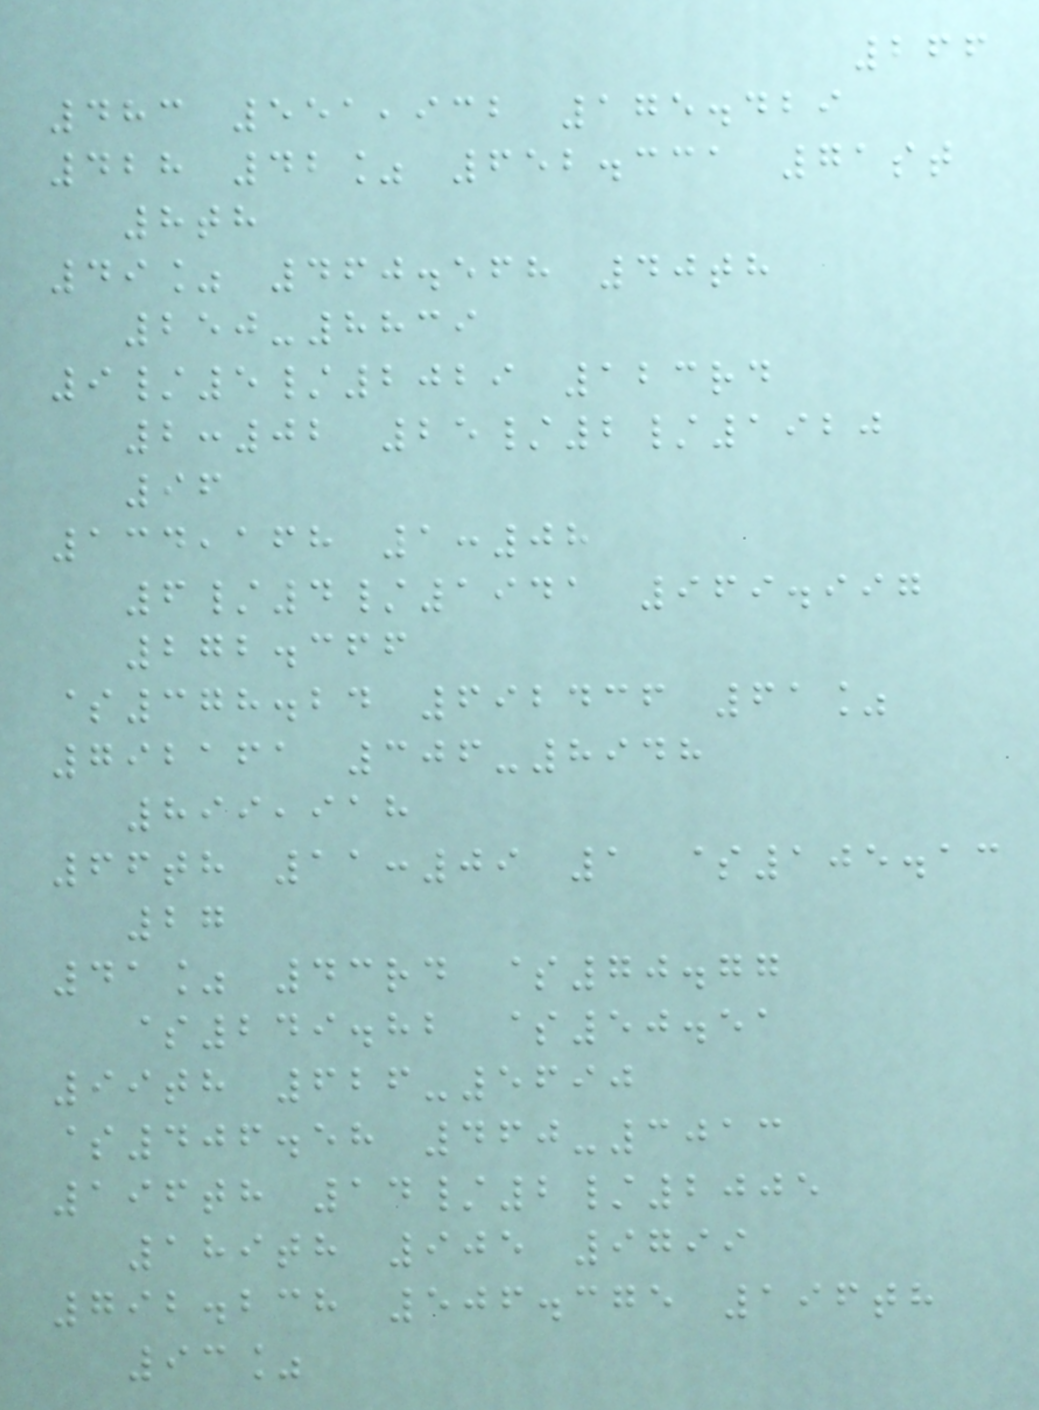266
483 551,932 175.429
428 42% 652.331 71st
8th
49% 460.568 40th
250-8839
9/5/2029 123rd
2:02 25/2/1920
96
134,168 1:08
6/4/1941 969.997
272.366
$378.24 692436 61%
792161 306-8948
899,918
66th 11:09 1 $105.13
27
41% 43rd $70.77
$249.82 $50.51
99th 626-5690
$406.58 460-3013
196th 14/2/2005
189th 905 9799
792.238 506.375 196th
93%
